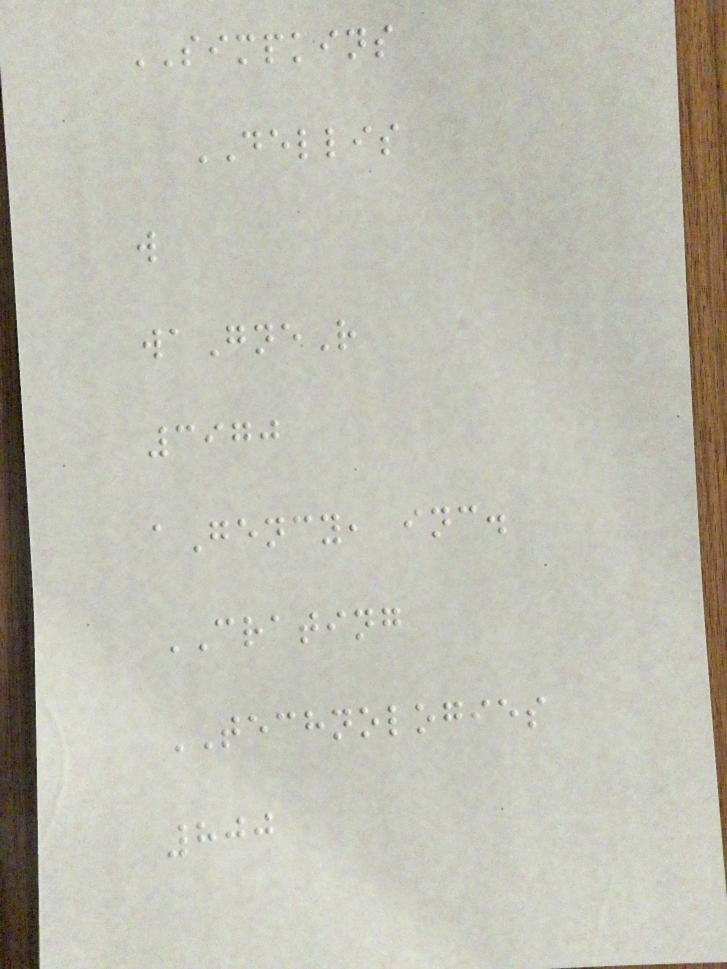SIMPKINS
DELLIS
w
waGneR
3970
aGency, inc.
CRATING
TECHNOLOGIES
800
